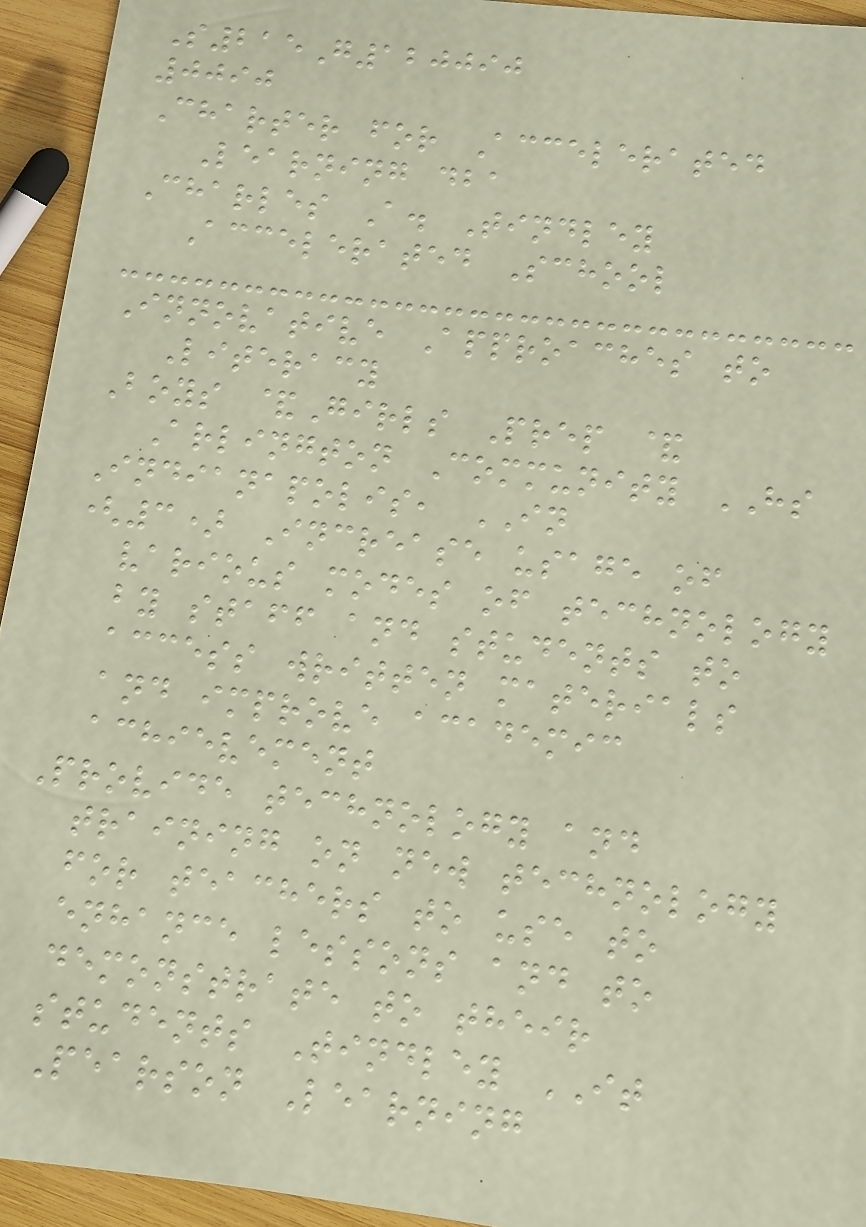S215G120090
0090
Charter for Accelerated
Learning dba
Charles A. Tindley
Accelerated School
Innovative Approaches to
Literacy
Boys &Girls Prep &
Arlington Community HS
Indianapolis, IN
(3) Increase usage of
various modes of technology
by staff and students to
access written materials
and improve academic
achievement
Provide technology and
training on new technology
for teachers to use to
enhance lessons and to
demonstrate to their
students Tindley IT
Pearson Learning
